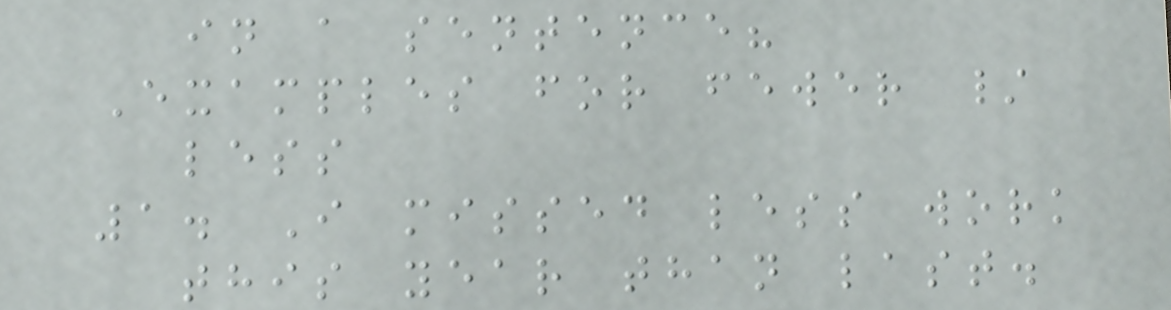in a sentence?
Examples for fewer /
less
1. I missed less work
this year than last.
